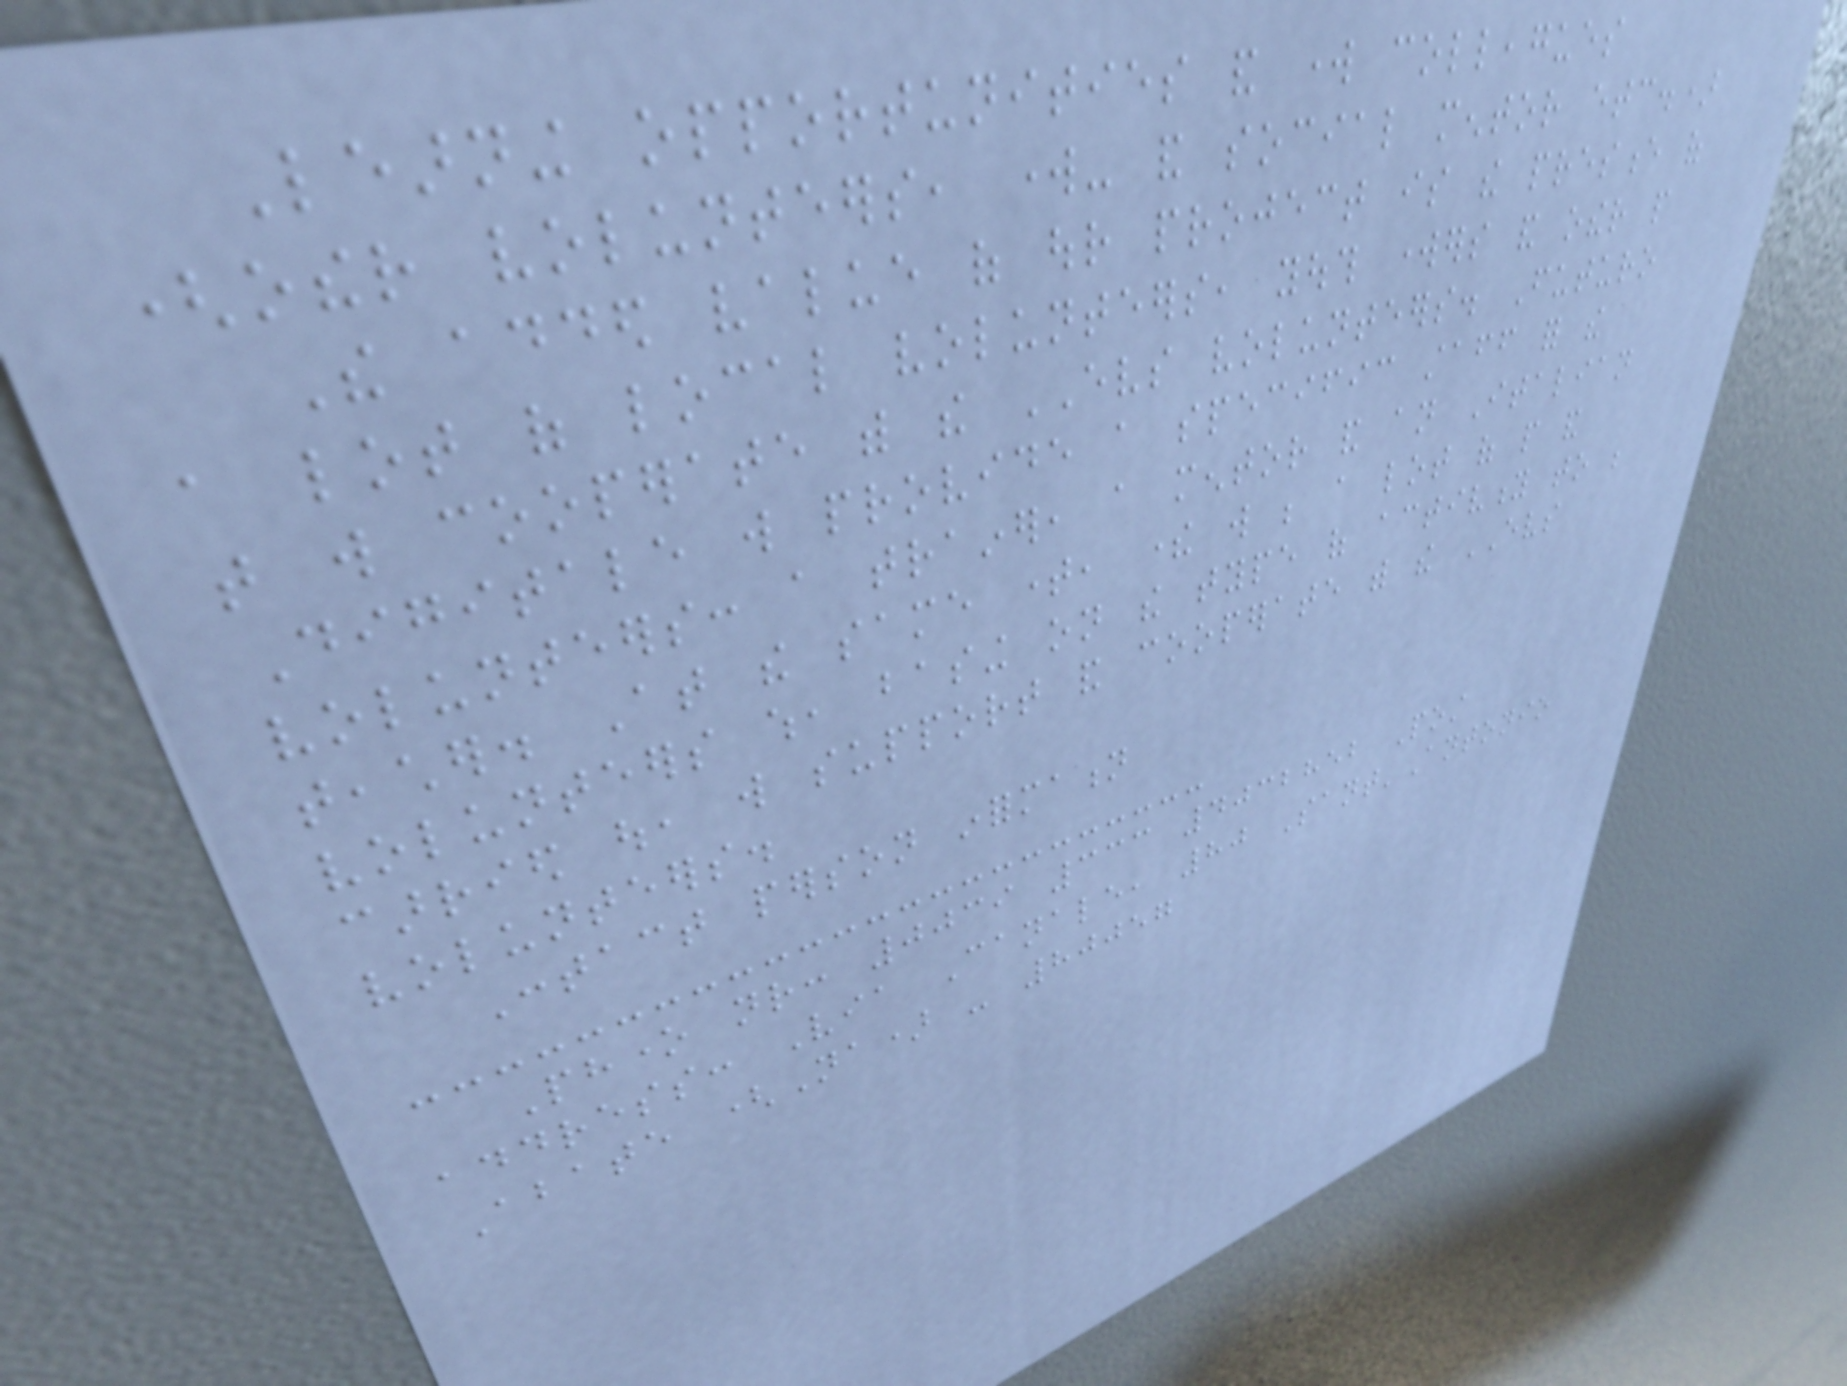Learning opportunities and work colleagues
(other volunteers, work- and social mentor etc.)
The added value of our project is the presence of
a lot of local volunteers, youth workers and other people
that will cooperate with the EVS volunteers. Futuro
Digitale will provide a specific staff for the
volunteers: a trainer, a mentor and an Italian
teacher. At the same time, there will be a lot of people and
volunteers which, basing on the type of activity to be
carried out, will support and cooperate with the EVS
volunteers.
Contact person information
Phone nr: 0039 333 4032852 Post
address: Via Canale, 80 Sant'Antonio
Abate (Na) - 80057
